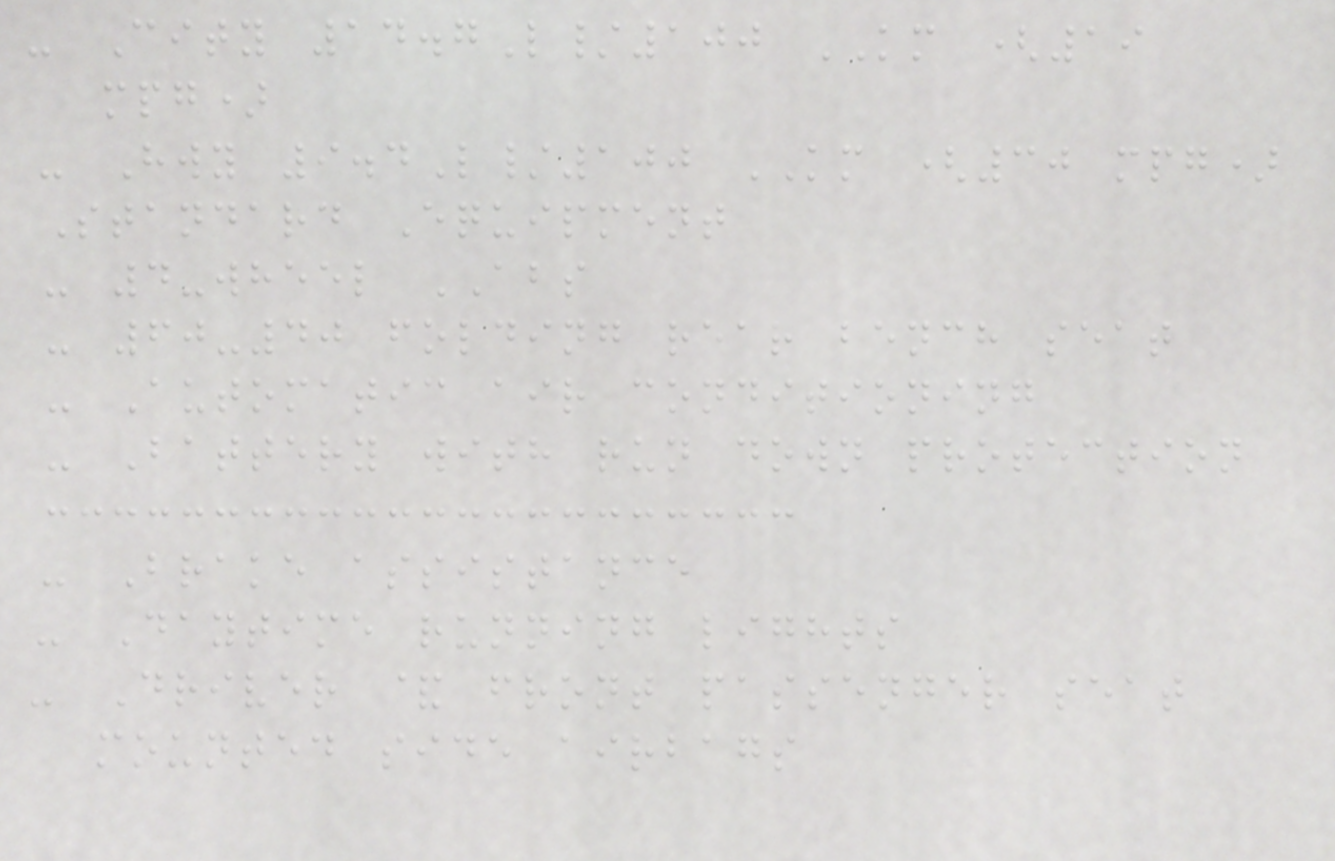- City 14.7L/100 KM (19
mpg)
- Hwy 9.4L/100 KM (30 mpg)
Standard Equipment
- 4-wheel ABS
- 60-40 folding rear bench seat
- Automatic air conditioning
- Battery with run down protection
- Brake assistance
- Daytime running lights
- Driver & front passenger seat
mounted side airbags
